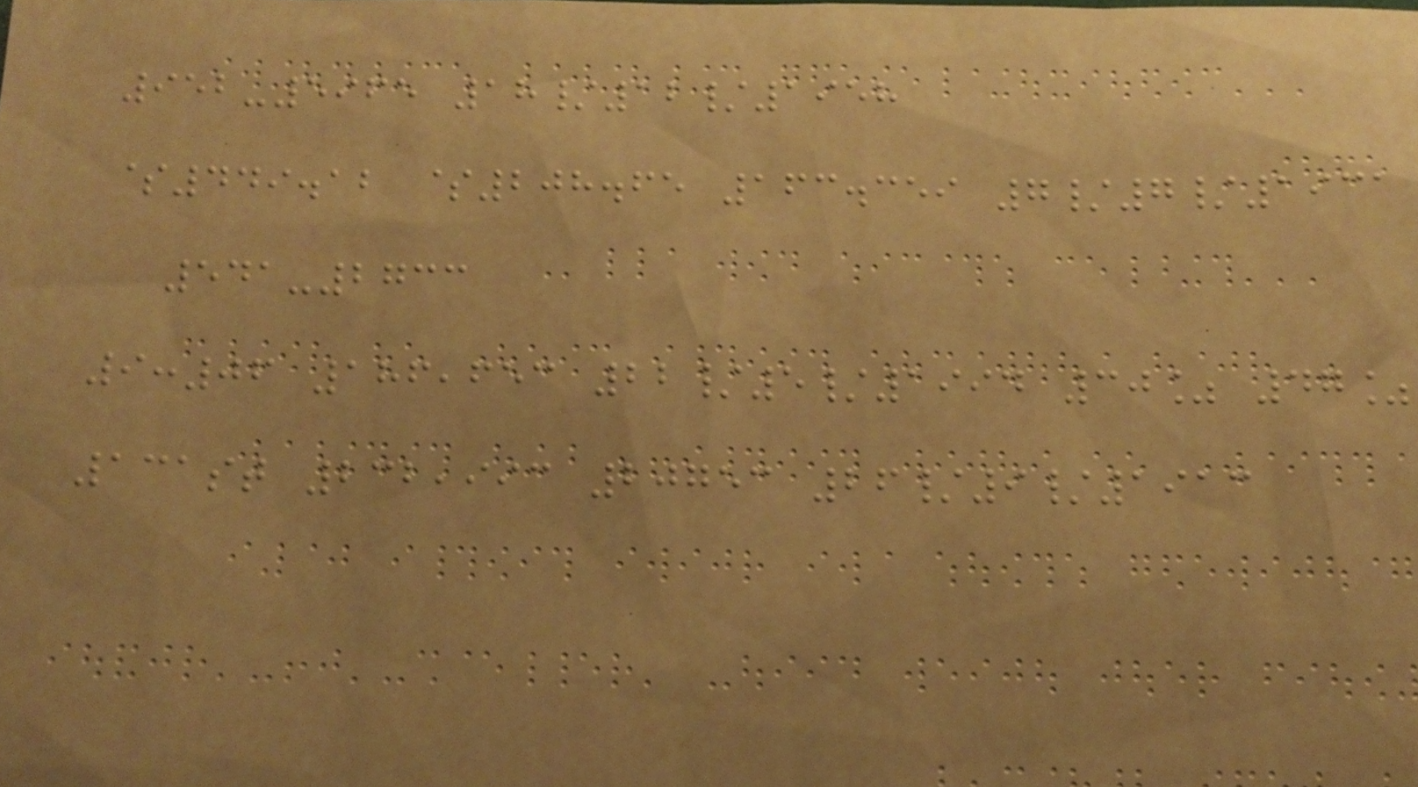952-5965 18/12/1958
$449.12 $208.65 163.359 7/7/1931
541-2733
9:06 186,653 22/5/1994 30% 47%
131st 232,993 20753 26/9/1913
